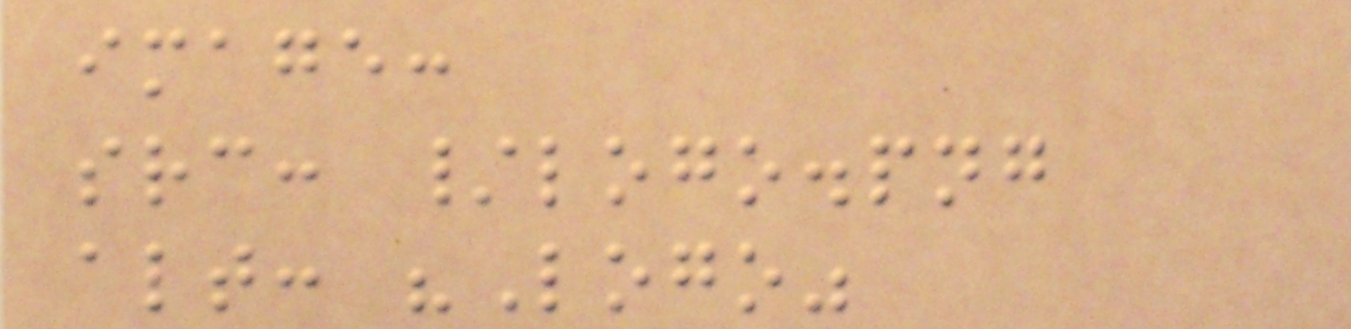image:
src: /logo.png
alt: "Logo"
